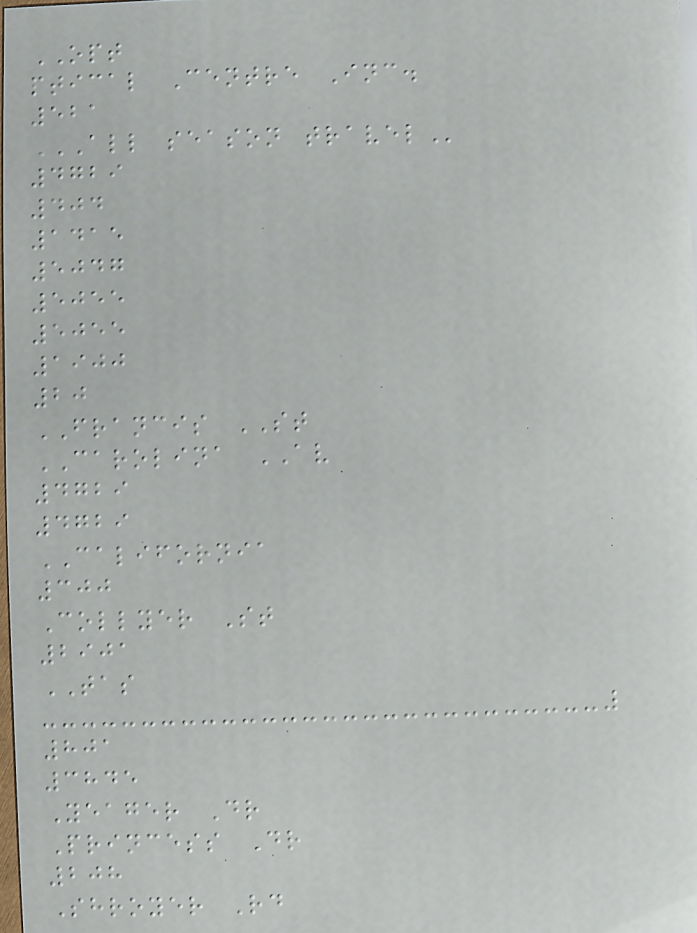OPT
ptical Centre Inc.
521
ALL SEASON TRAVEL
4729
404
1415
5047
5055
5055
1900
20
FRANCIS ST
CAROLINA AV
4729
4729
CALIFORNIA
300
Collyer St
2901
TAS
801
3845
Yeager Dr
Princess Dr
208
Shroyer Rd
